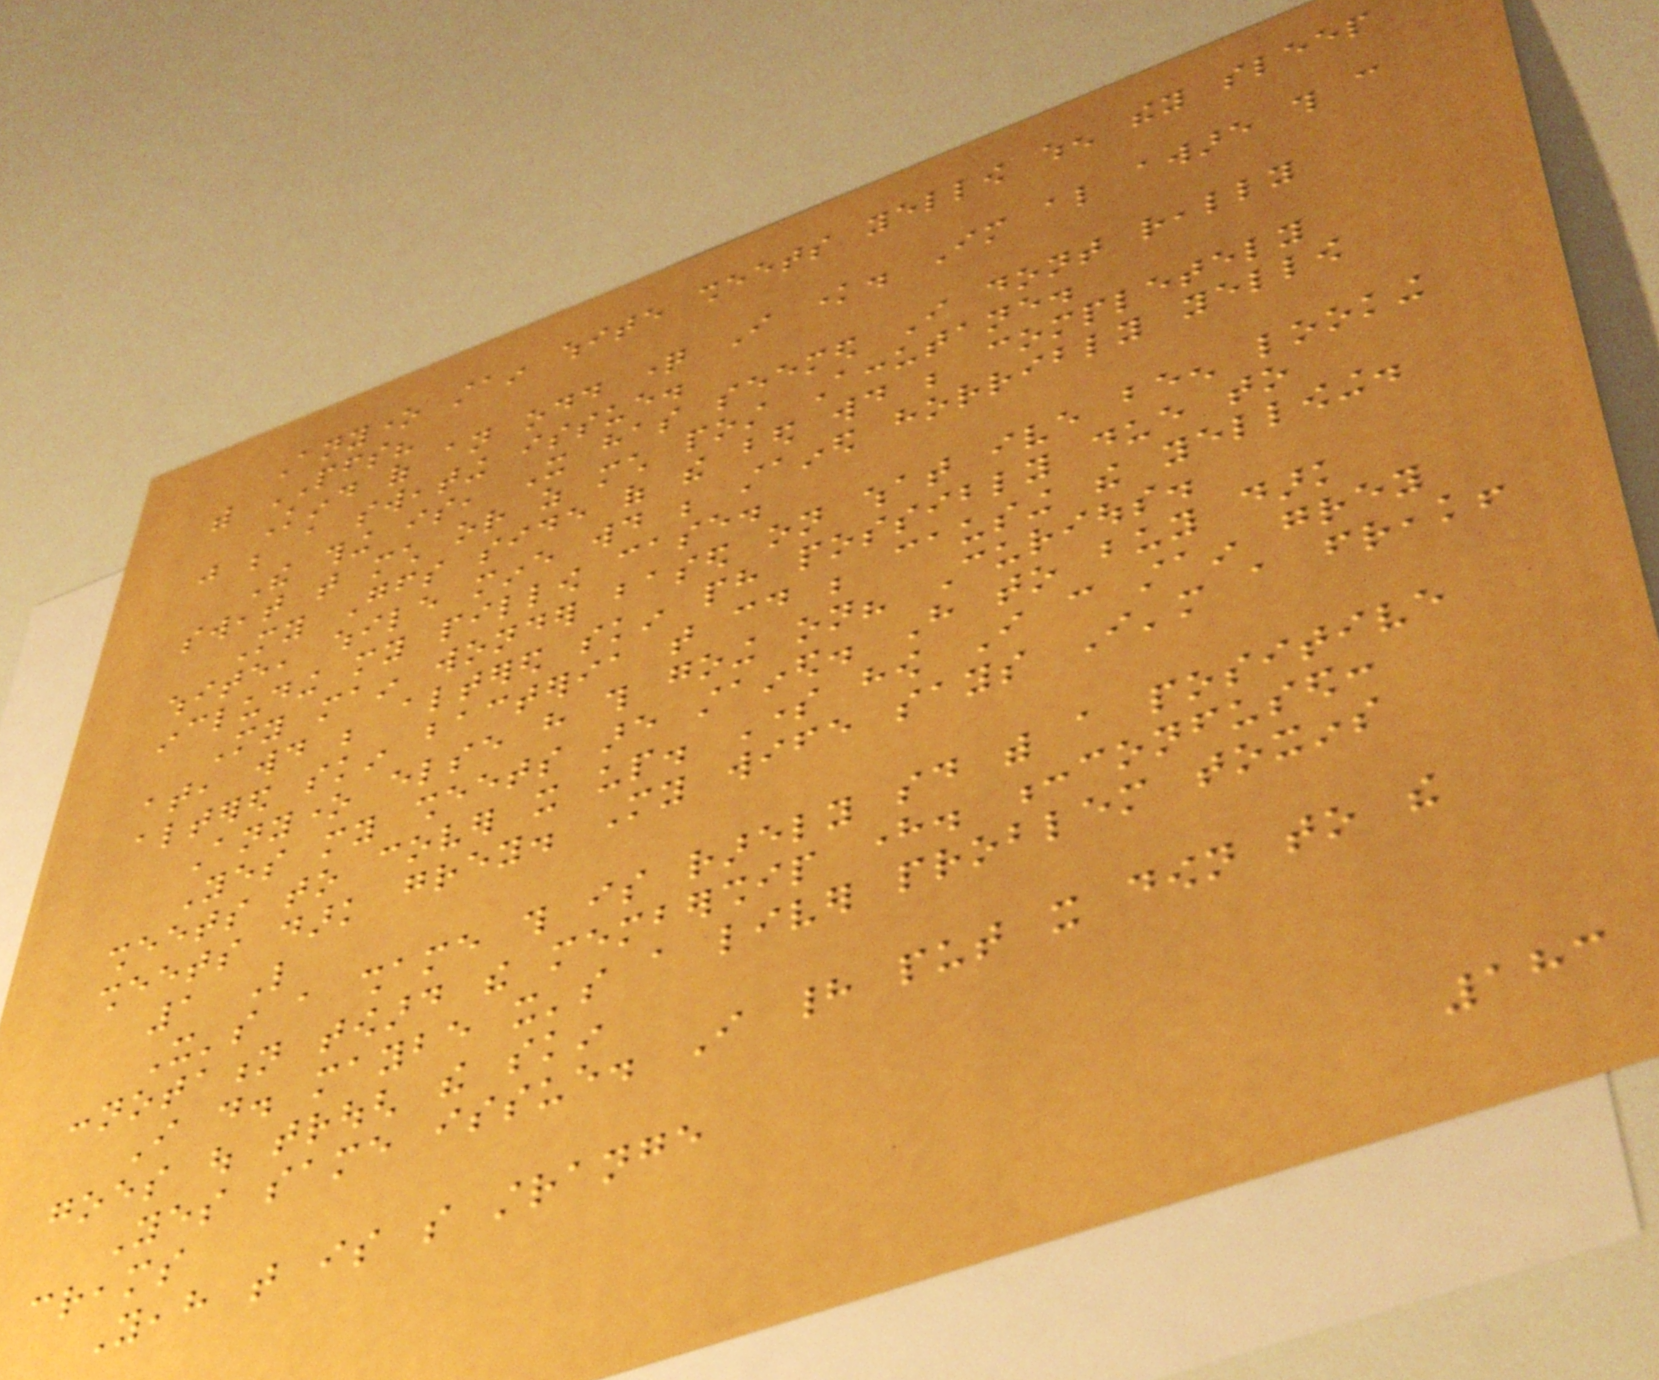Anyone stain white sheets yellow when they sleep
with PFS?
Kind of an odd question I know. Im also aware this can
just be a sweating issue.
The thing is, It has seemed I dont really
sweat that much or as much post Accutane.
My Gfs side of the bed would be completely
white, while mine would be stained horribly yellow
including my pillow case.
My main wonder based on what ive been looking
at, would be altered skin ph possibly due to
altered skin bacteria that could be causing the yellowing.
Anyone else have this going on? Curious.
Yes my sheets are stained. Have to buy dark
sheets to cover it up. Some how I can stain grey
sheets dark grey. My wife says I'm a freak!
1 Like
It's a shame this is rarely said with a positive
connotation toward the membership here. :confused:
I do. maybe it's a liver problem toxins
goes out trough the skin
Yes same issue. I had put it down to the
creams
Yeah that is so strange
183
